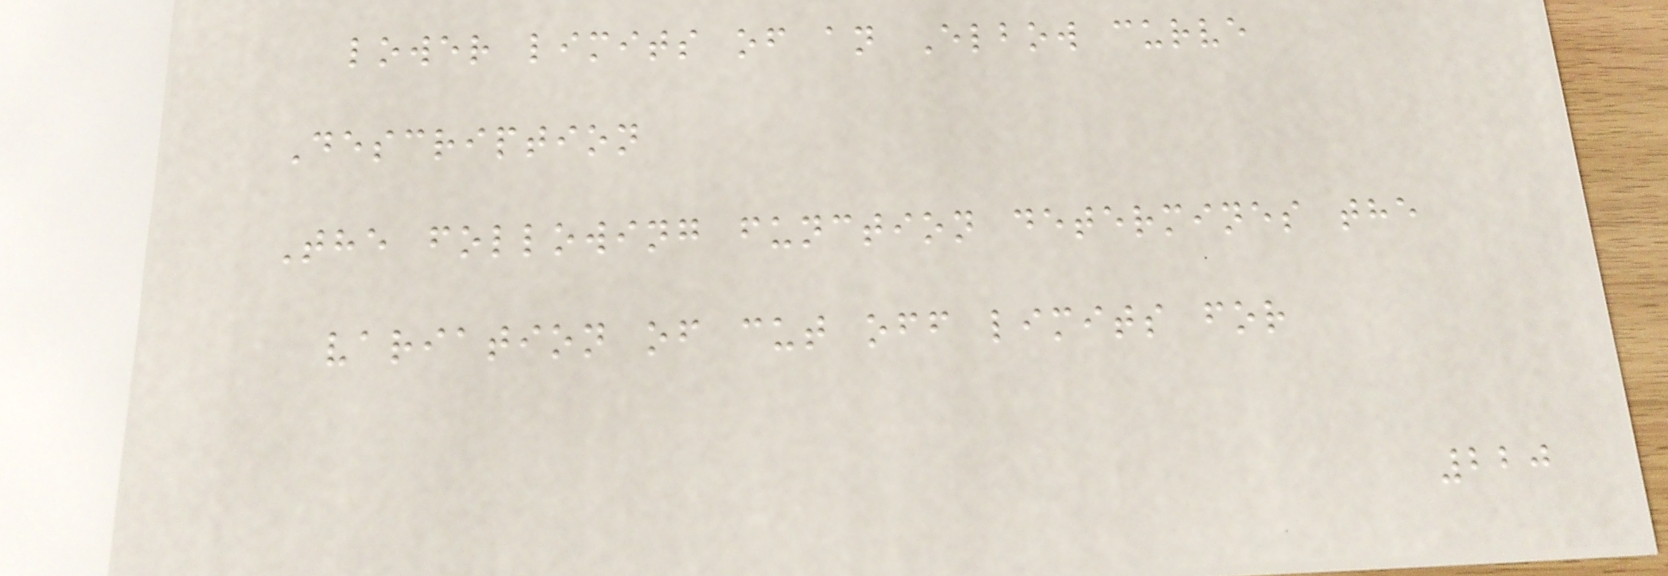lower limits of an Elbow curve
Description
The following function determines the
variation of cut off limits for
220
